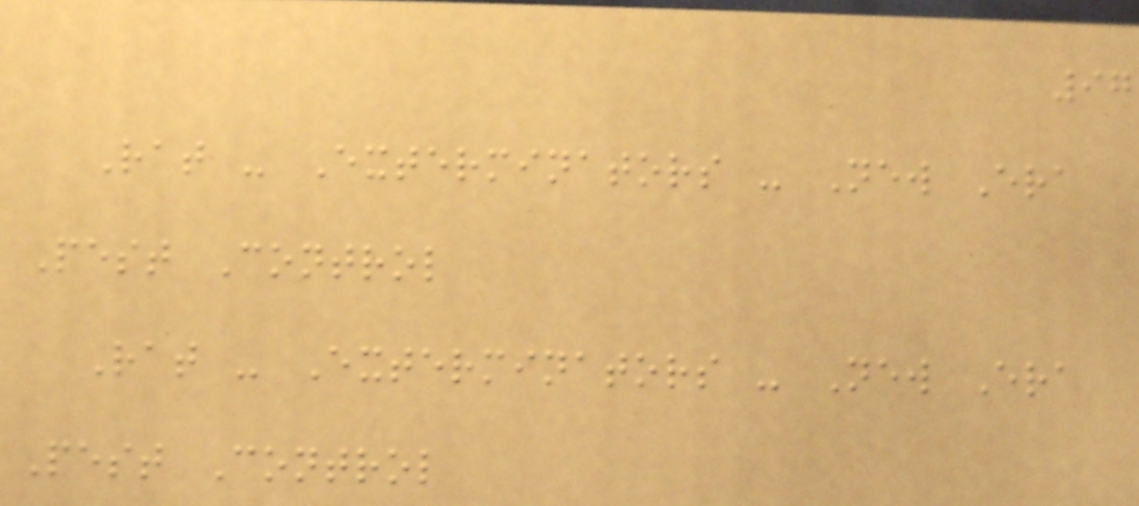97
Rat - Exterminators - New Era
Pest Control
Rat - Exterminators - New Era
Pest Control
